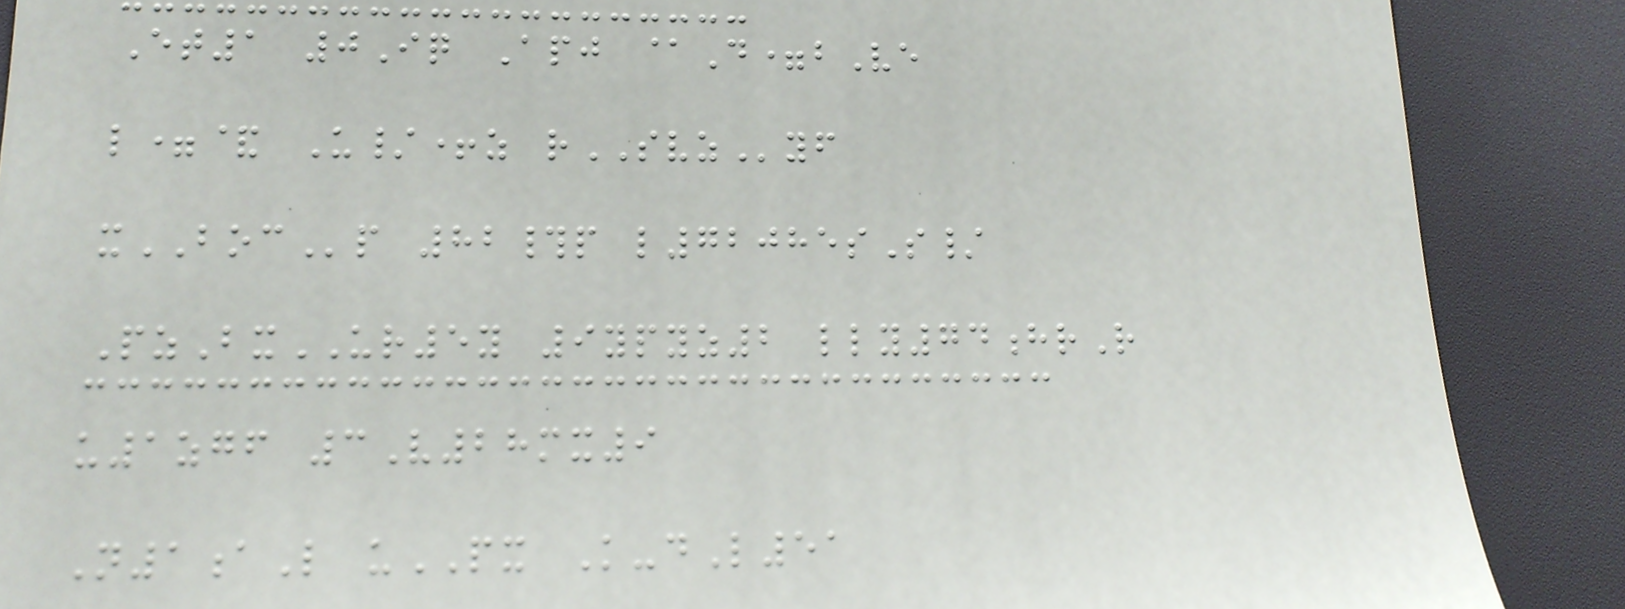Et1 0Iq Apj @D=bVe
l=& U/+z rSVZyf
xBOCp 82#p l72085sS/
PzBxUR5y 9ypyz2 lly74hrR
u1zgf 3V28mx9
N1aL uPX K-dL51
